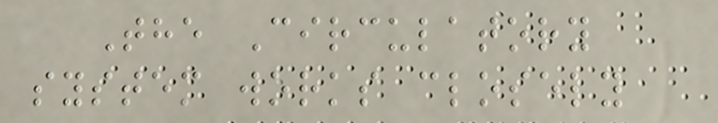The Circulatory
system works closely
